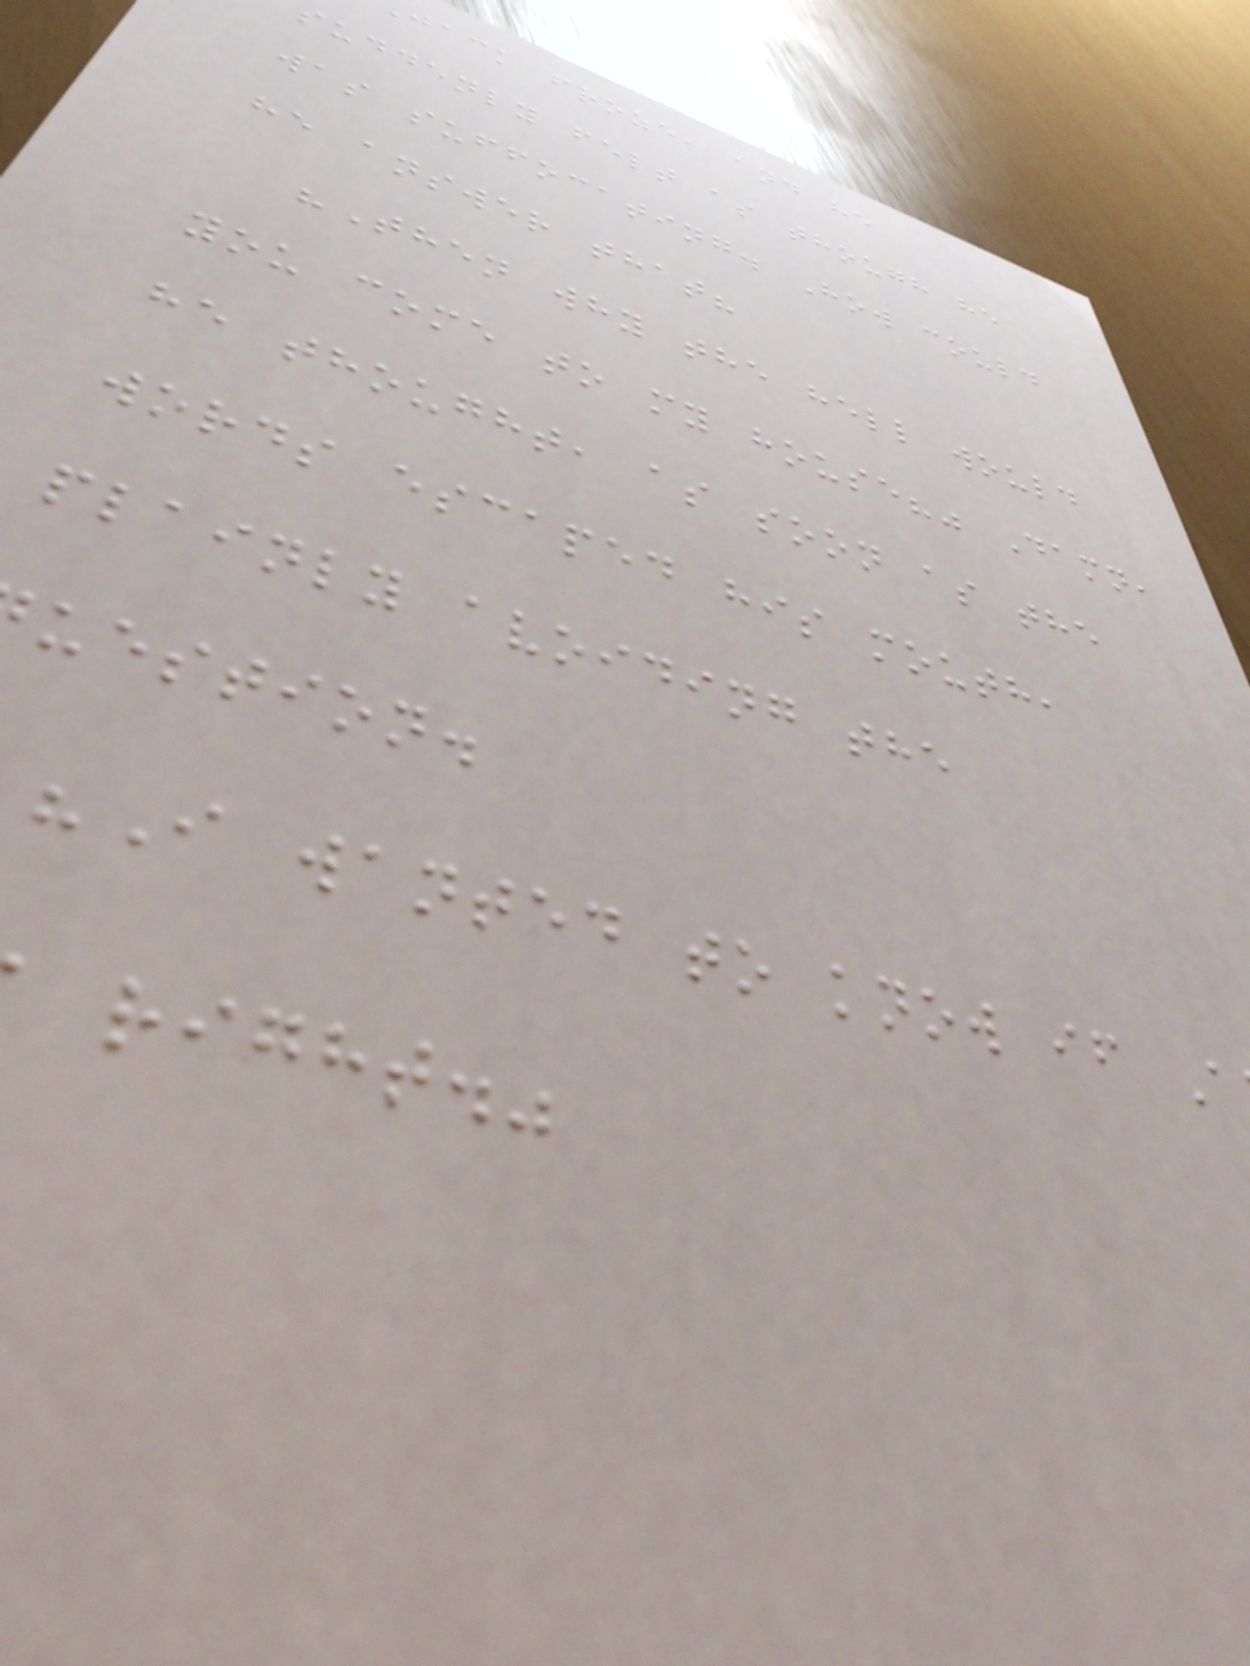jack froze, and he
suddenly felt as though he
was suffocating. How could
he answer that?
"Then why the hell would
you come to my house?" Damn,
he thought, as soon as the
words escaped his mouth,
plainly avoiding the
uestion.
"I wanted to know if A
right."
